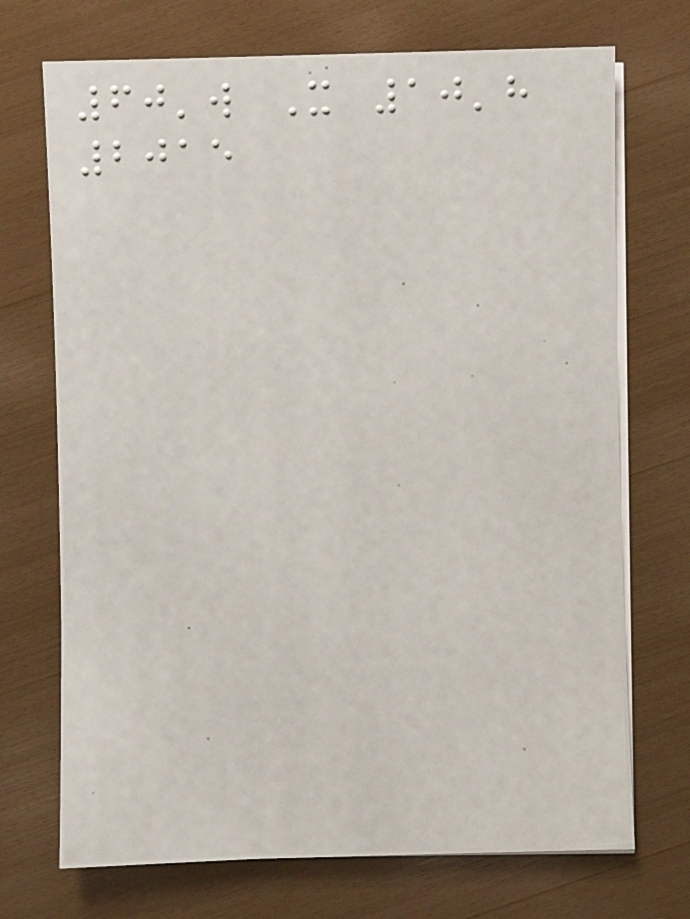60'w X 10'h
2015
